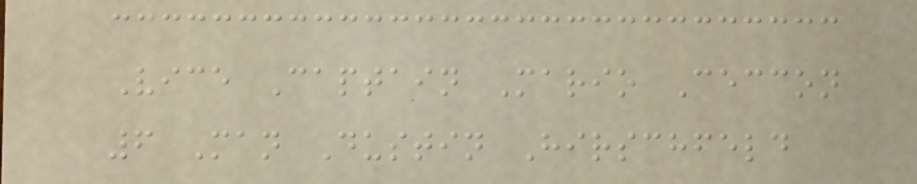Vice Captain Mario Ceccon
6 Man Dustin Hirschfeld
